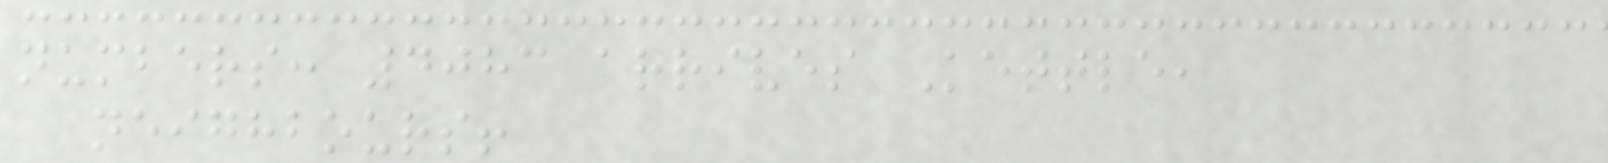numbers: 4083 arrives Kettle,
neighbours!
